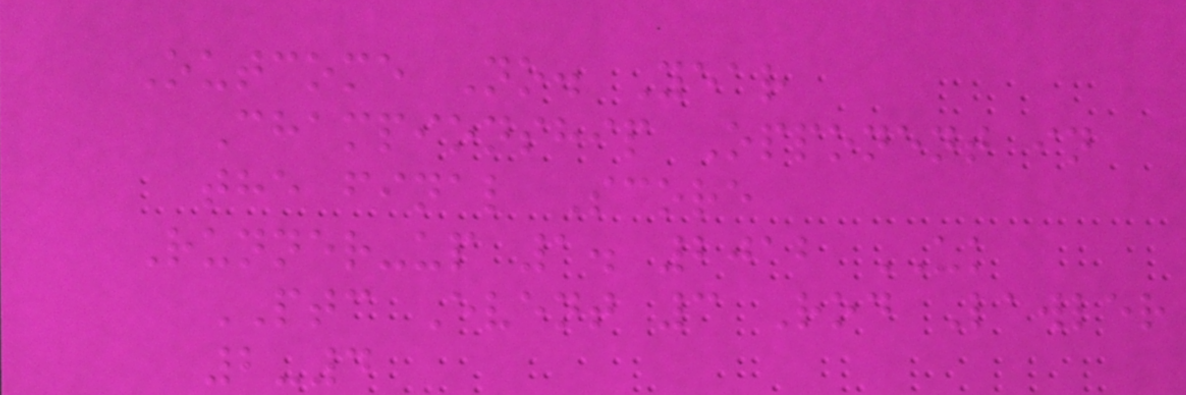Outcome No. Year
Championship Opponent in
the final Score
Runner-up 1. 2012 UK
PTC Event 3 Rod Lawler
2-4
